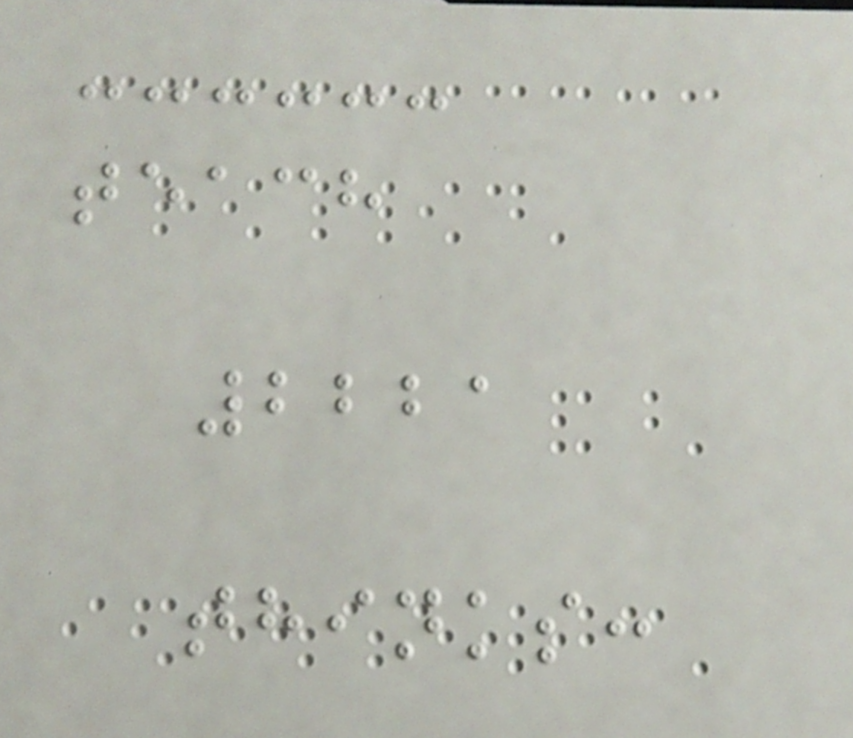teach
2221
thinks:
